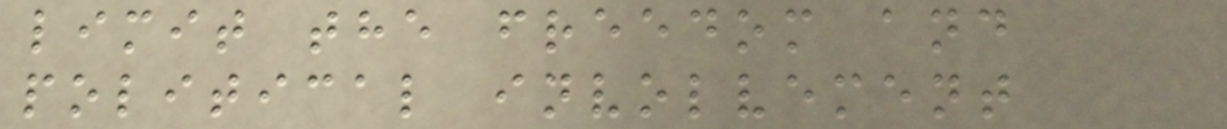limit the freedom and
political involvement
